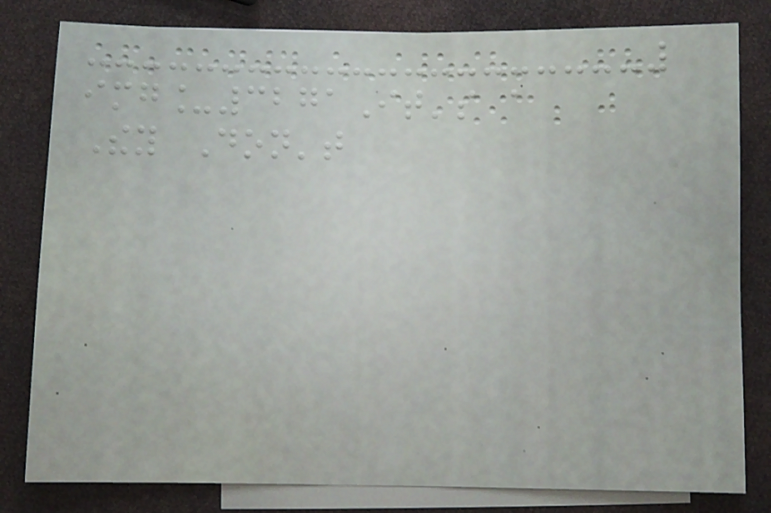img_3271It's a
They Don't
